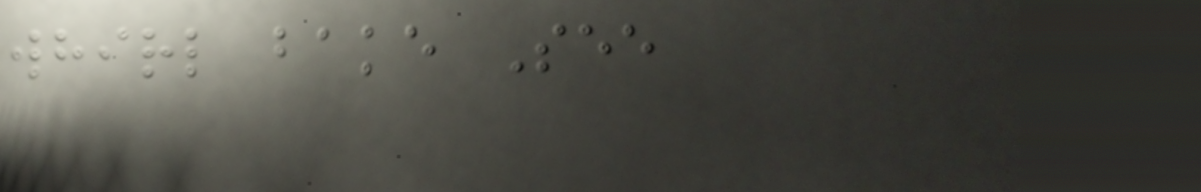whirl bake See
